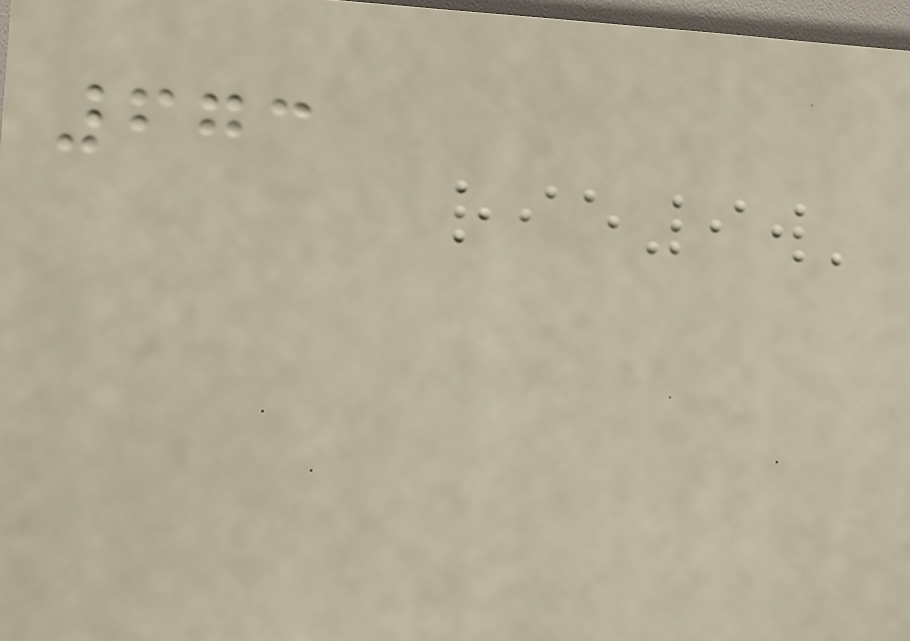673
